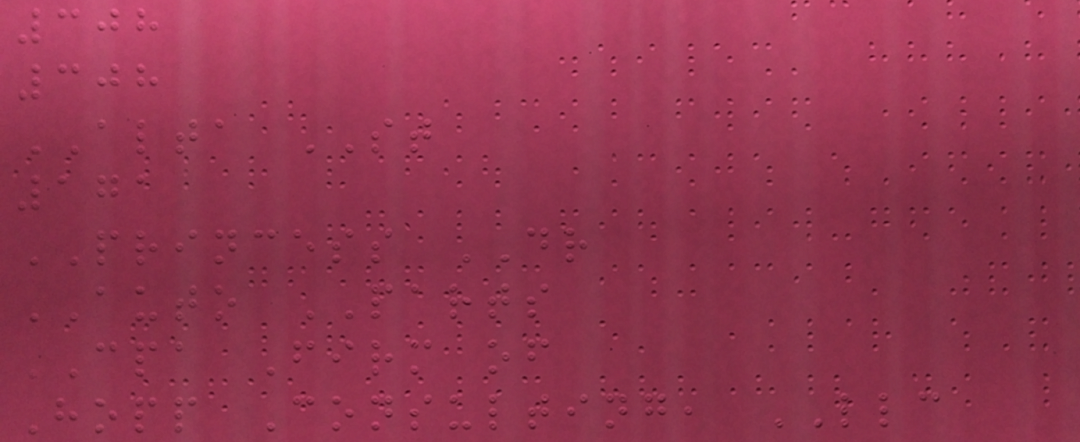308
308
ALTA ST
171
PRINCESS DR
AUTO PARTS
CPA Firm of
Hopp Consulting, LLC
